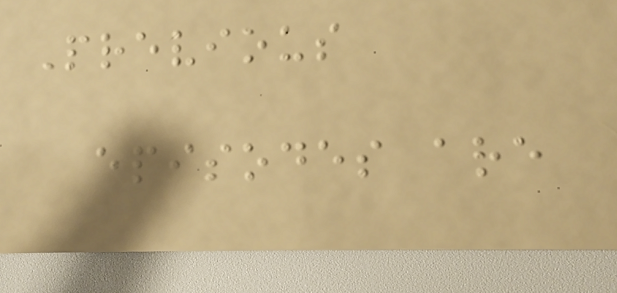Previous
episodes are
